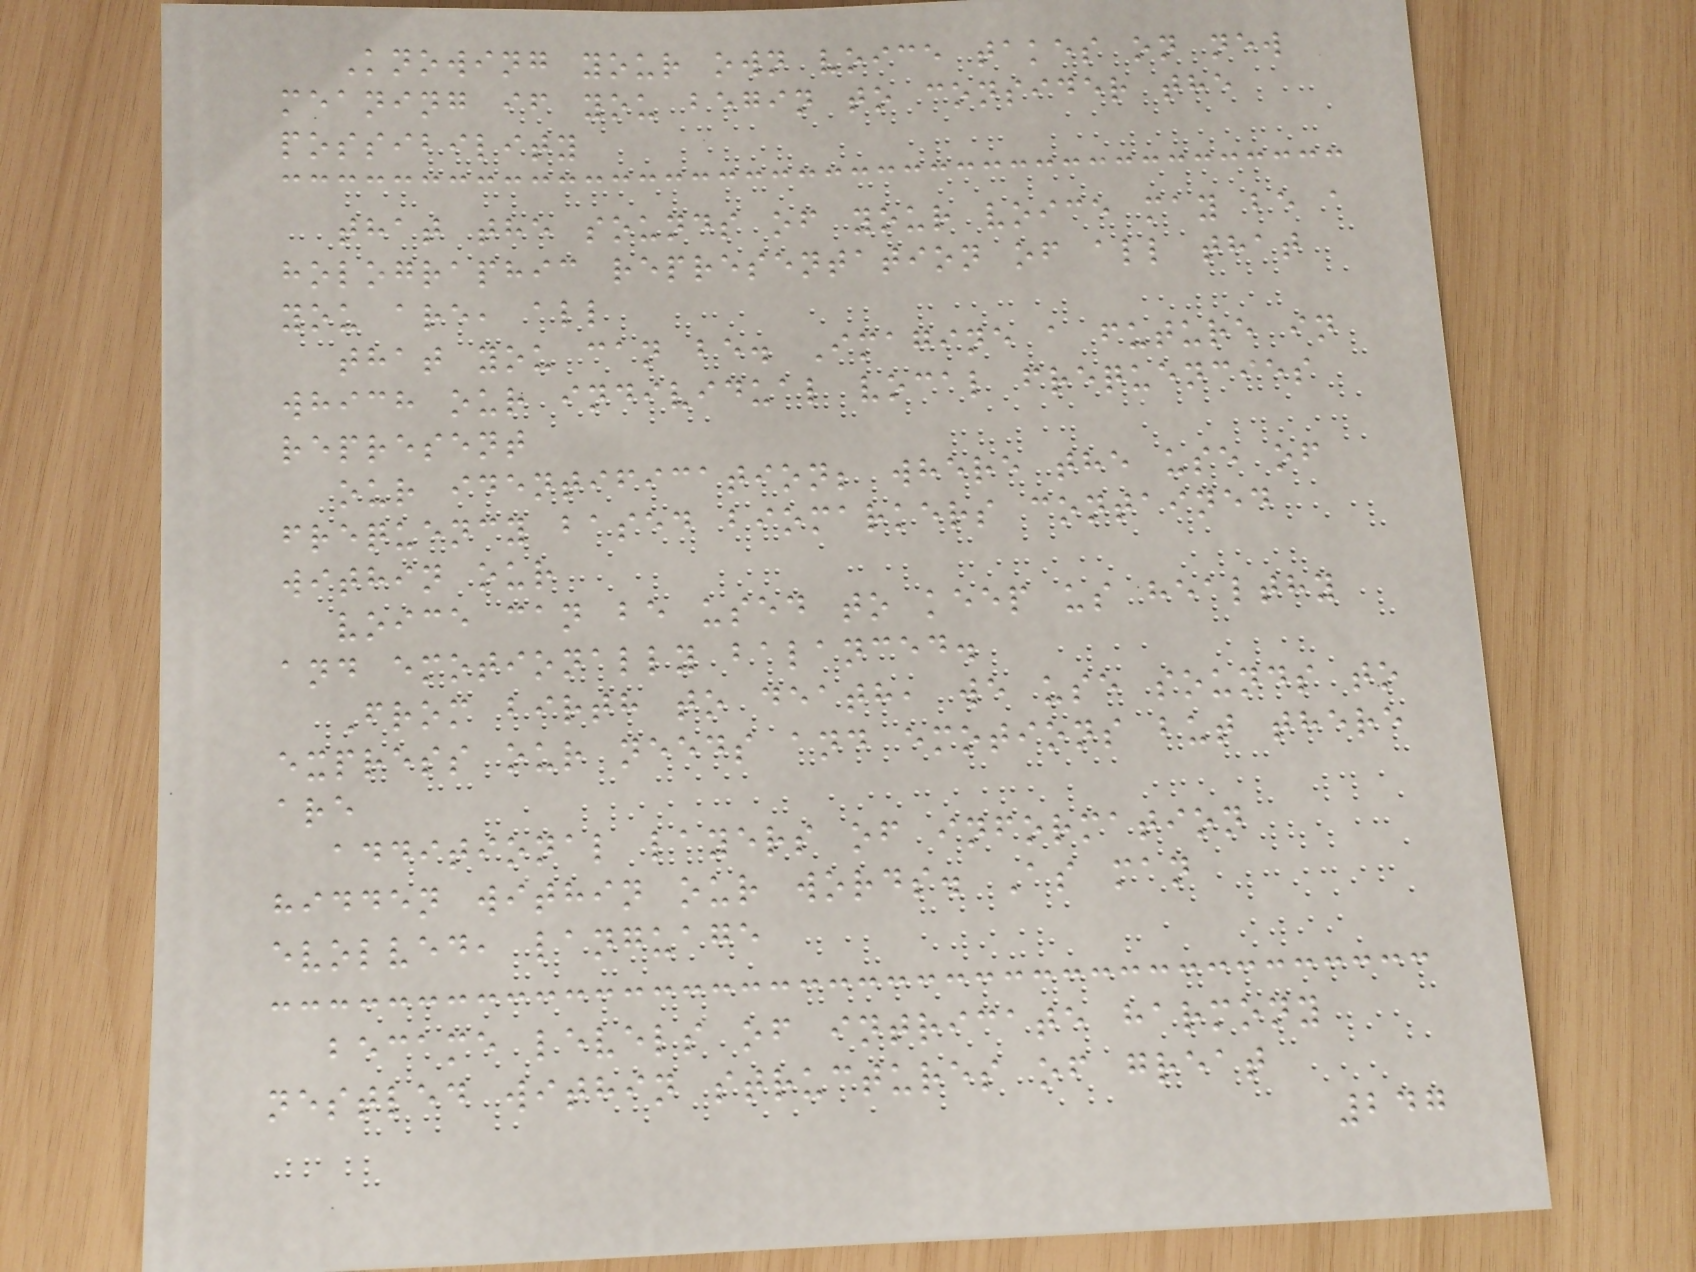Knowing your own voice takes on new
meaning if you begin to consider the
possibility
that the sounds of your voice may be a
holographic representation of all that
you are, all
that you can be. Imagine a future in
which our individual vocal frequencies
represent
our identification; where the use of
frequency based biomarkers contained
within our
voice can be used to keep us healthy
and emotionally balanced.
From birth to death, we use sounds to
express our needs and emotions but there
are
additional layers of information
hidden within our words. As man
evolved, language
became levels of intricate harmony
nestled within structures of great
247
